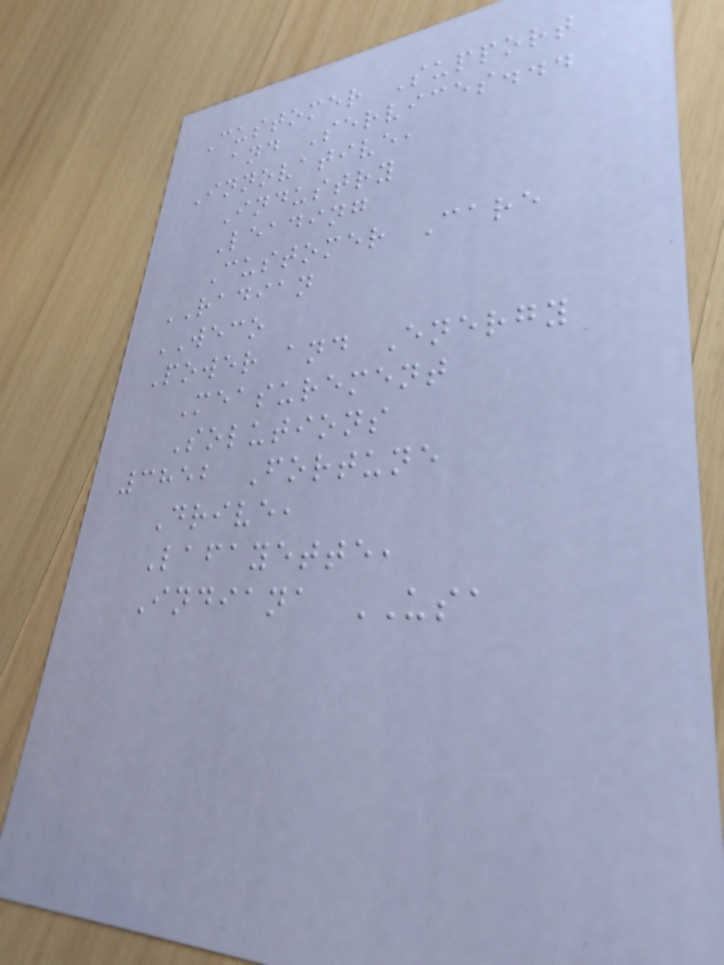Customer Support
and Services...
Innovative,
Industry
Leading
Customer Care
RADIAN
WECO
Power and Energy
Measurement
Solutions
3852 Fortune
Drive,
Lafayette,
Indiana USA
